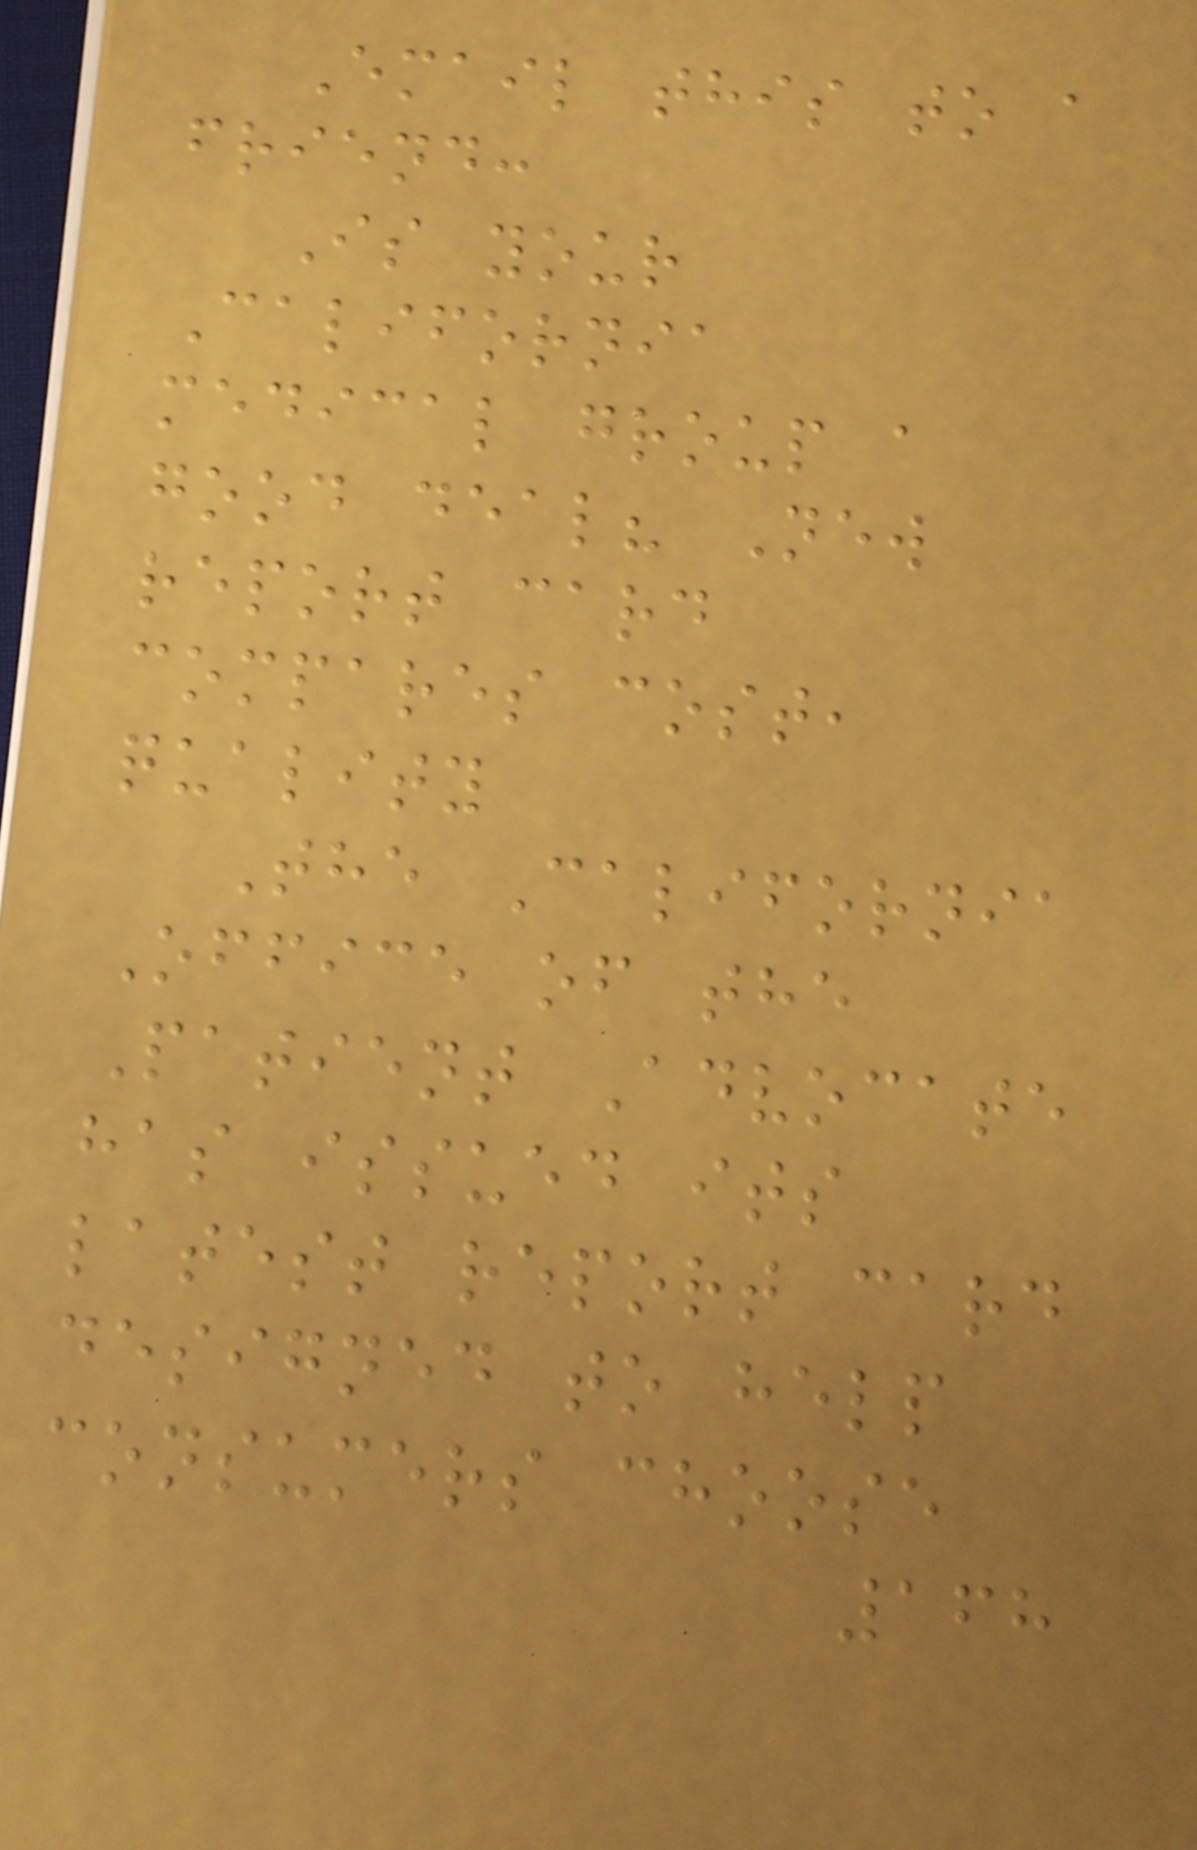Email this to a
friend:
Is your
California
medical group a
good deal? New
report card
compares cost,
quality
The California
Office of the
Patient Advocate
has issued its
latest report card
designed to help
consumers choose
168
